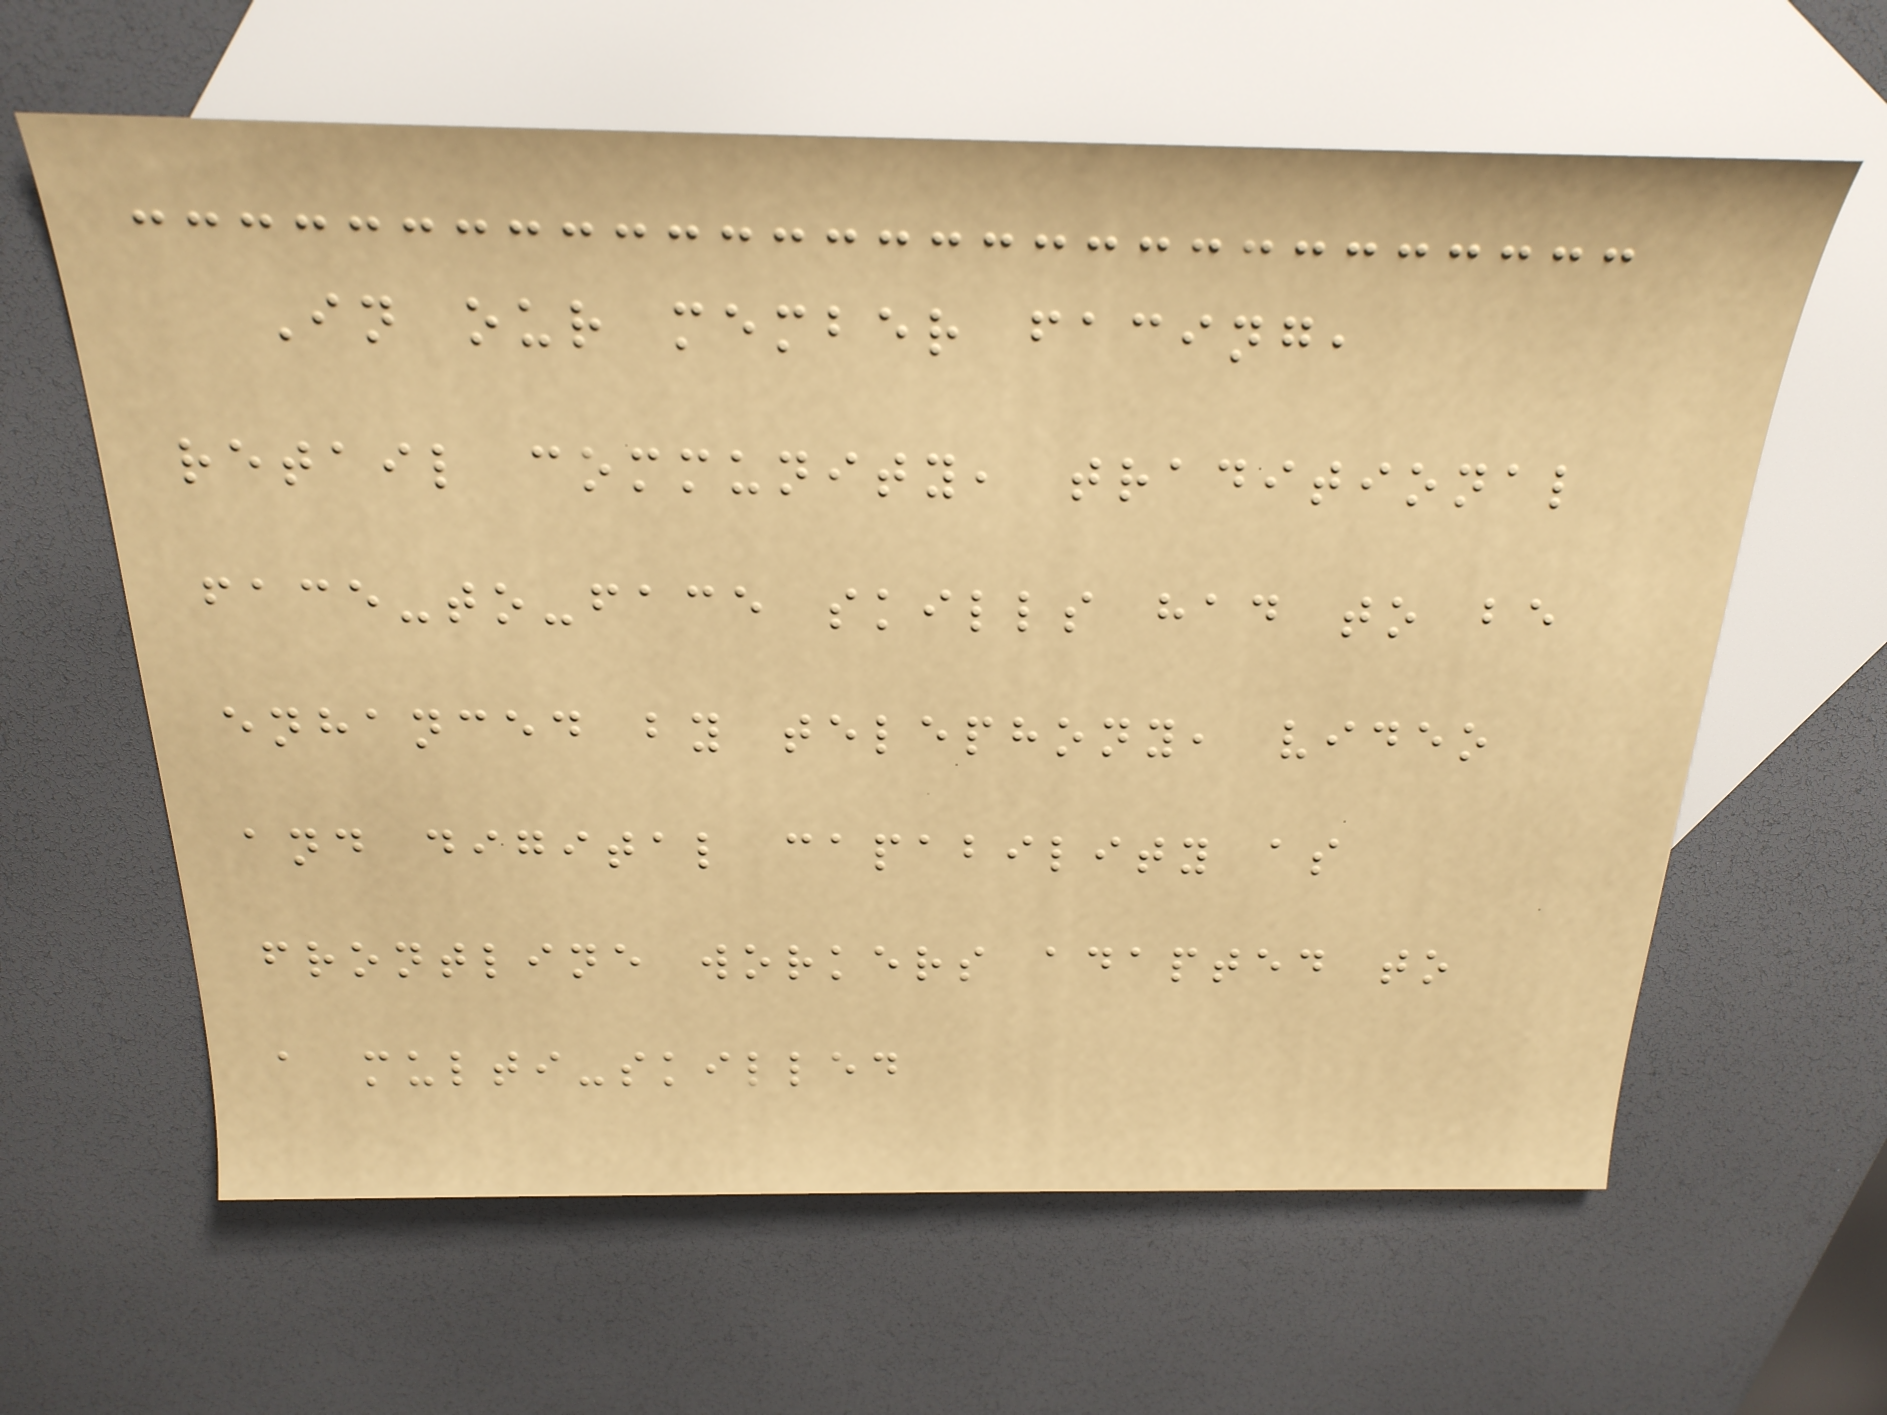In our member facing,
retail community, traditional
face-to-face skills had to be
enhanced by telephony, video
and digital capability as
frontline workers adapted to
a multi-skilled
